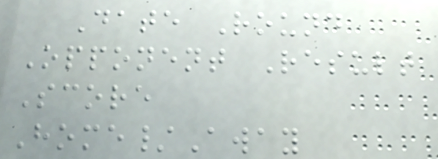Date Round
Opponent Result
Score
Home/Away
